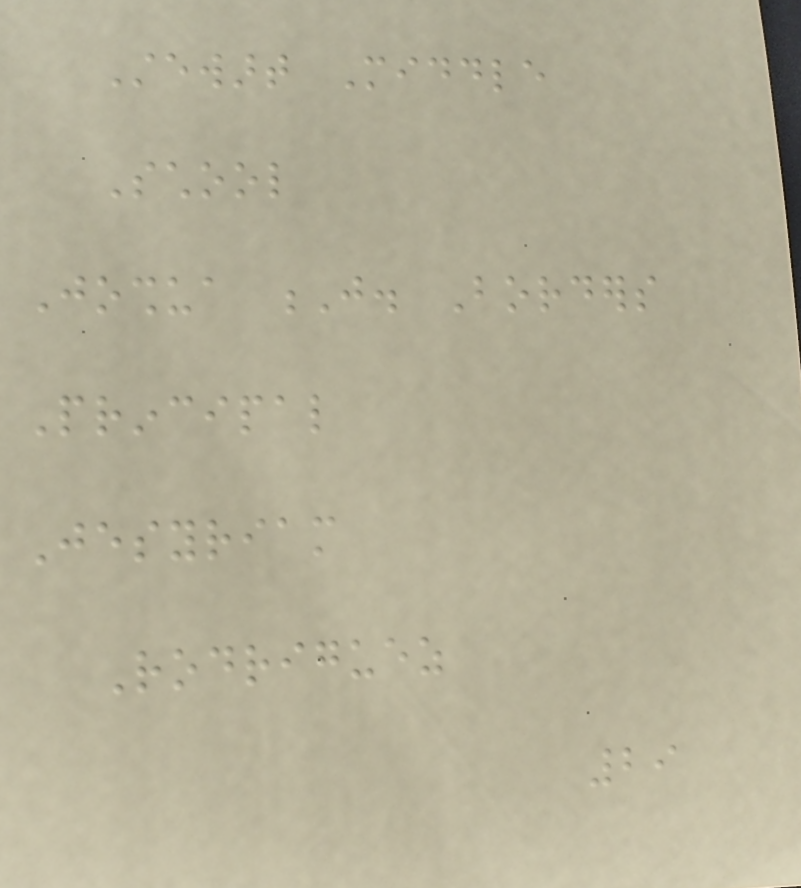Stewart Middle
School
Joshua J. Borders
Principal
Jesyriam
Rodriguez
29
